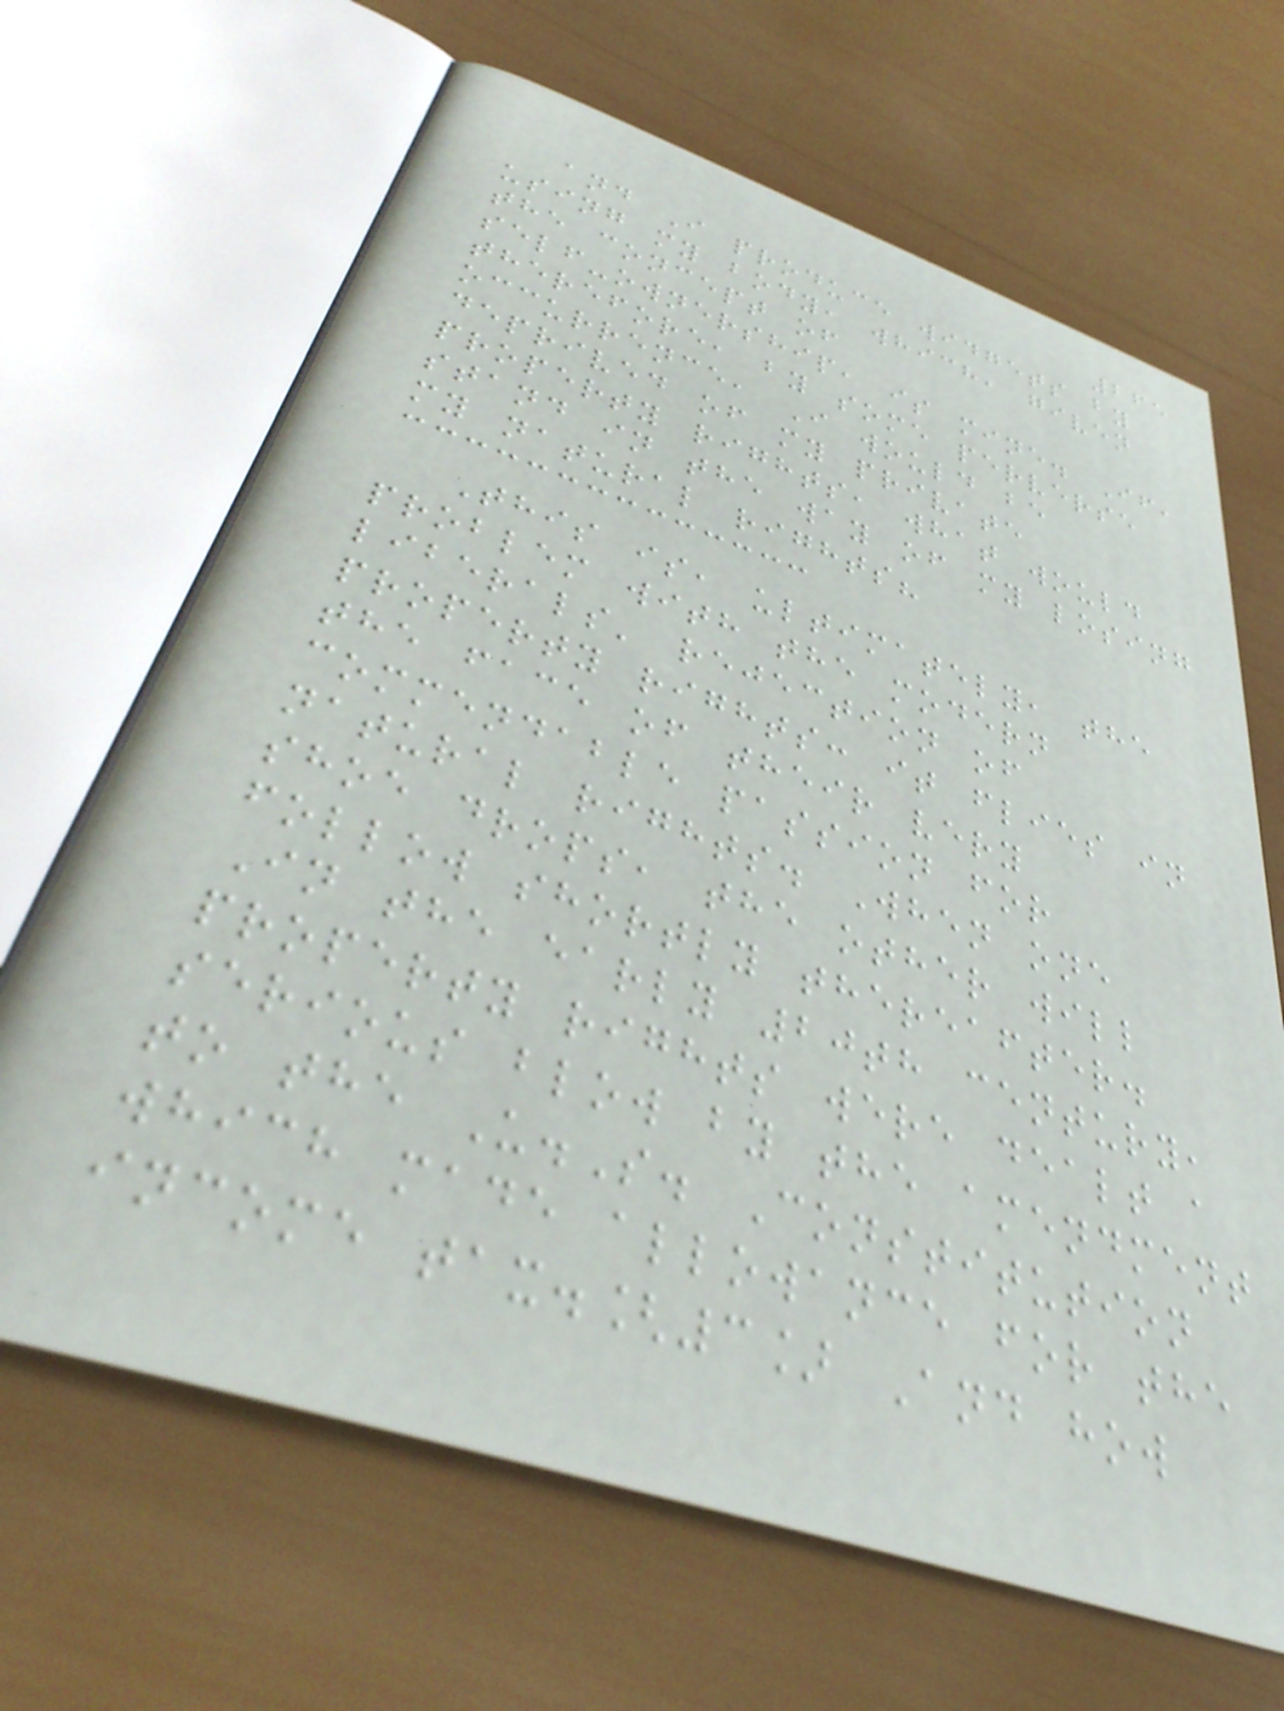265
and I produce widgets by
using my body, which, given
the concept of
self-ownership, is mine. If,
therefore, by some perverse
occurrence, I would be
deprived of my private
property rights, what would
stand in the way of my losing
my natural rights?
This is, ultimately, the
problem with the modern
liberals' rejection of
property rights: it flies in
the face of their very
commendable passion for
natural rights. When one
shoe drops, the other will
follow shortly thereafter.
In the early 20th century,
property rights were dealt a
serious blow by the amendment
to the U.S. Constitution
which made allowance for the
income tax.[3] And how
